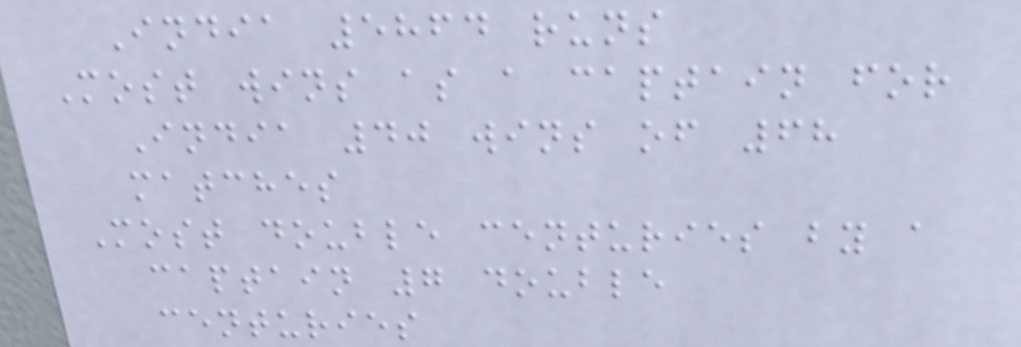India 5864 runs
Most wins as a captain for
India 40 wins of 68
matches
Most double centuries by a
captain 7 double
centuries
